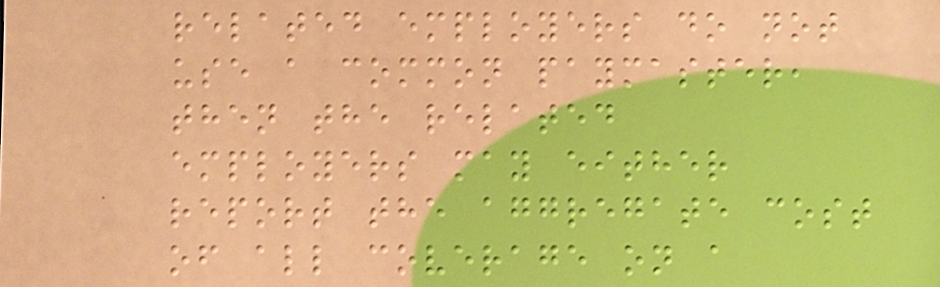related employers do not
use a common paymaster,
then the related
employers may either
report the aggregate cost
of all coverage on a
